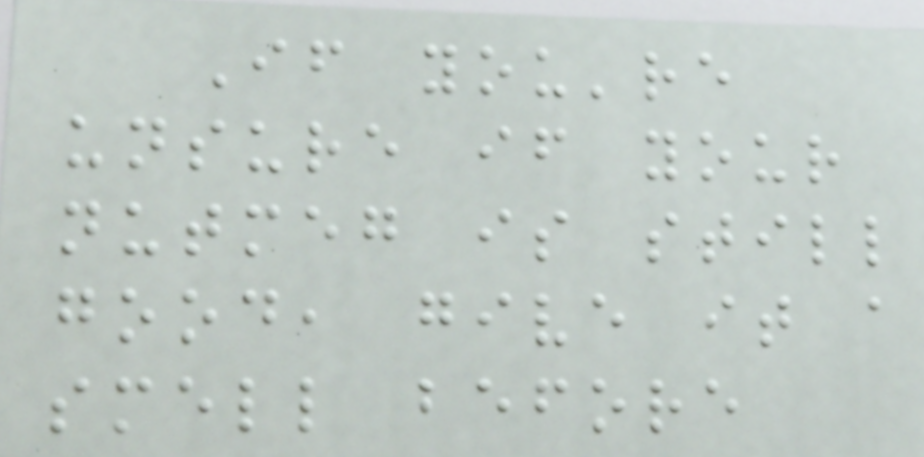If you're
unsure if your
nutmeg is still
good, give it a
smell before
